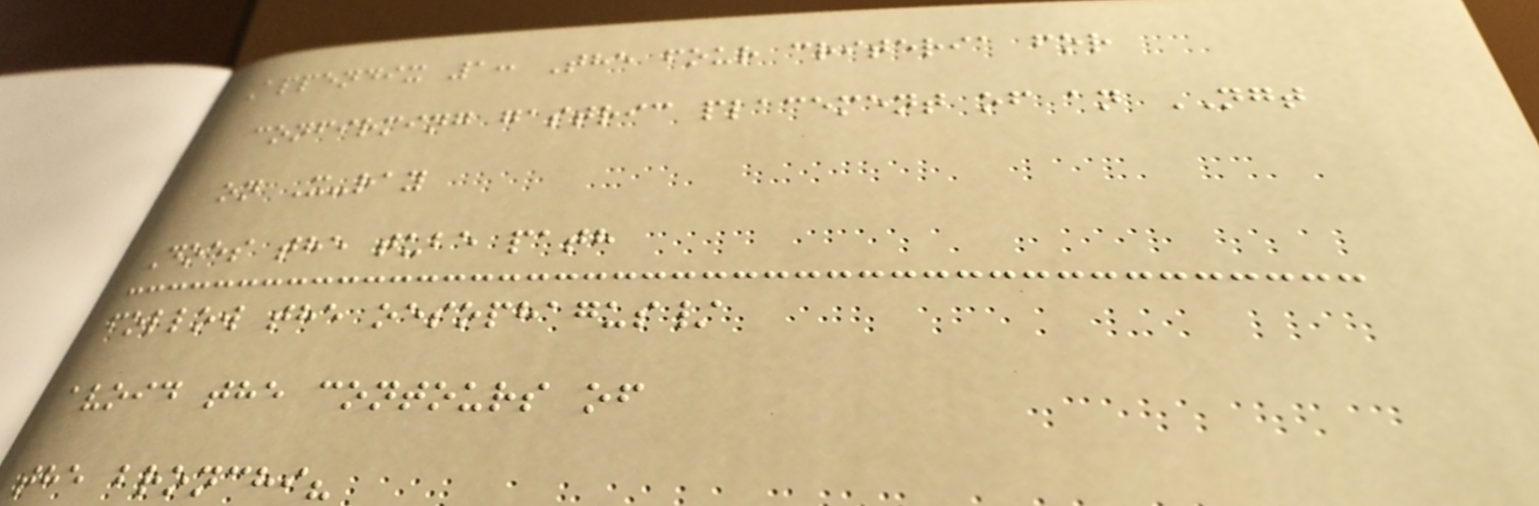Appendix 1: The four criteria for
confirming gastric placement of an NGT
on X-ray
Does the tube path
follow the oesophagus/
avoid the contours of
the bronchi?
